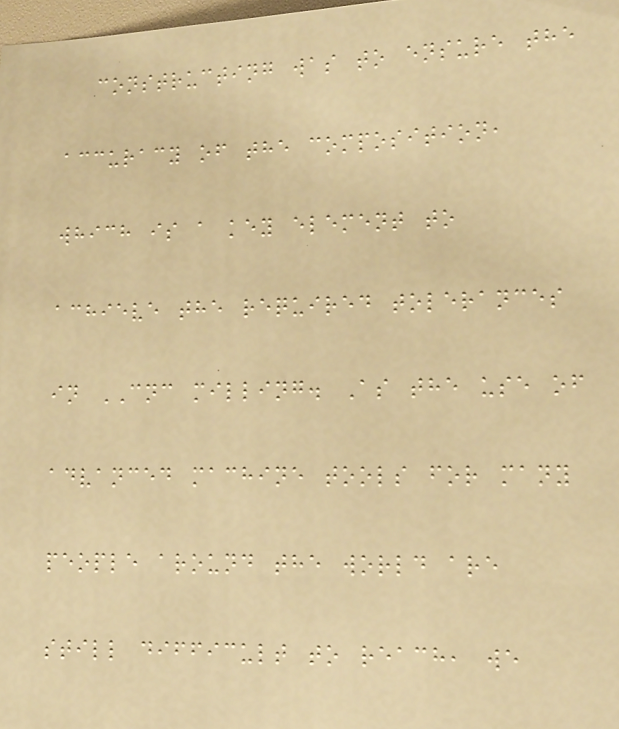constructing was to ensure the
accuracy of the composition,
which is a key element to
achieve the required tolerances
in CNC milling. As the use of
advanced machine tools for many
people around the world are
still difficult to reach, we
